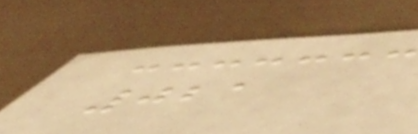021
